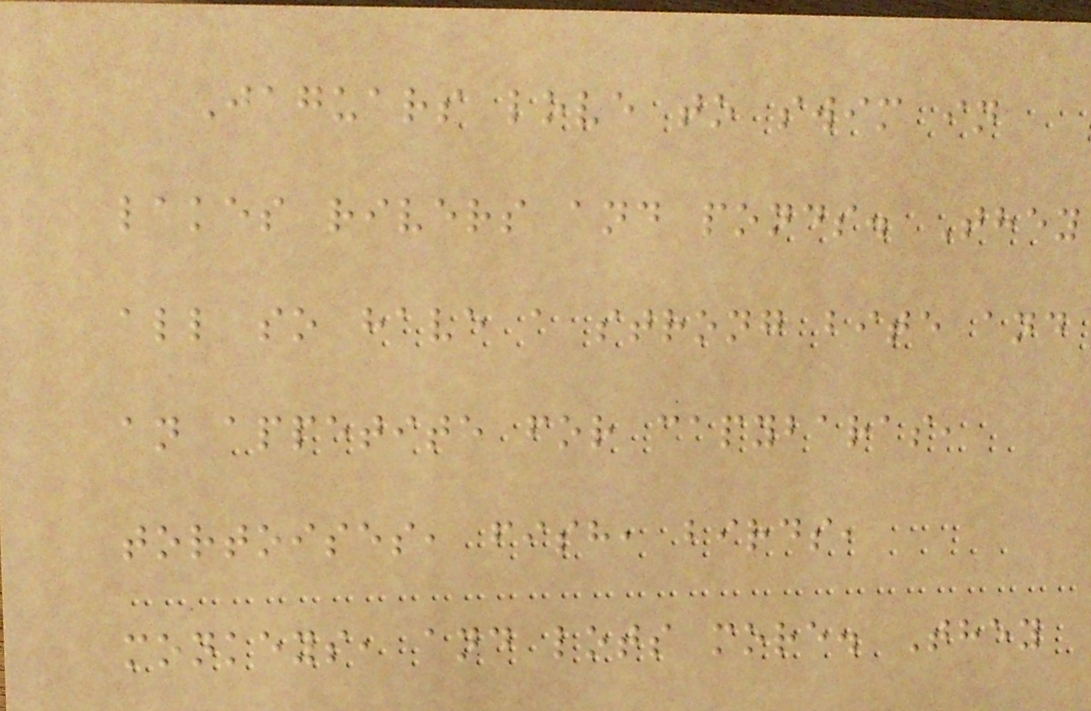Jaguars love to swim in
lakes rivers and ponds. They
all so have a strong bite and
an appetite for capybaras,
tortoises, fish, birds,
monkeys, and lots more. They
